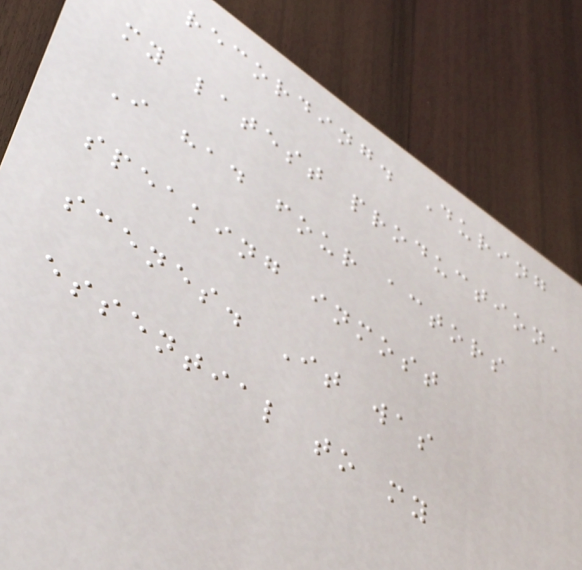recording. During
my latest production,
I had four actors
speaking inmost
scenes. It was
essential to my
